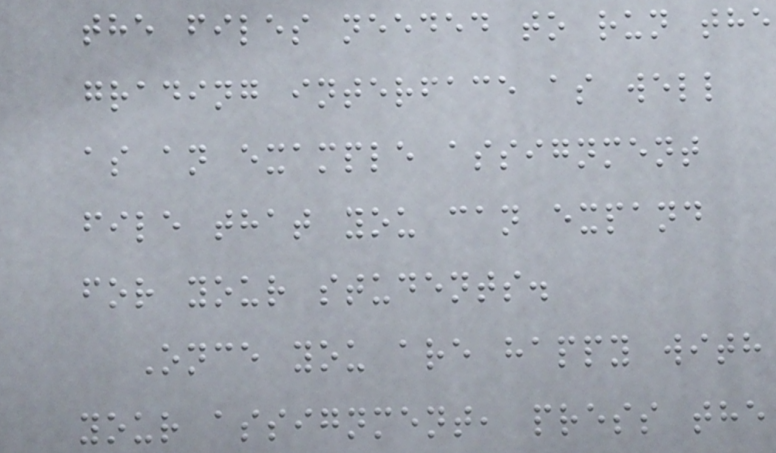the files needed to run the
grading interface as well
as an example assignment
file that you can expand
for your students.
Once you are happy with
your assignment, press the
